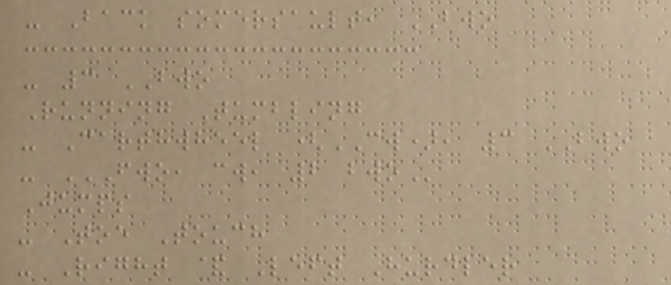- Back somersault, BWO
- 3 BWO
Running Tumbling
- Carthwheel (CW), 3 BWO
- FWO, CW, 2 BWO
Jumps
- Toe Touch
- Right & Left Hurdler
